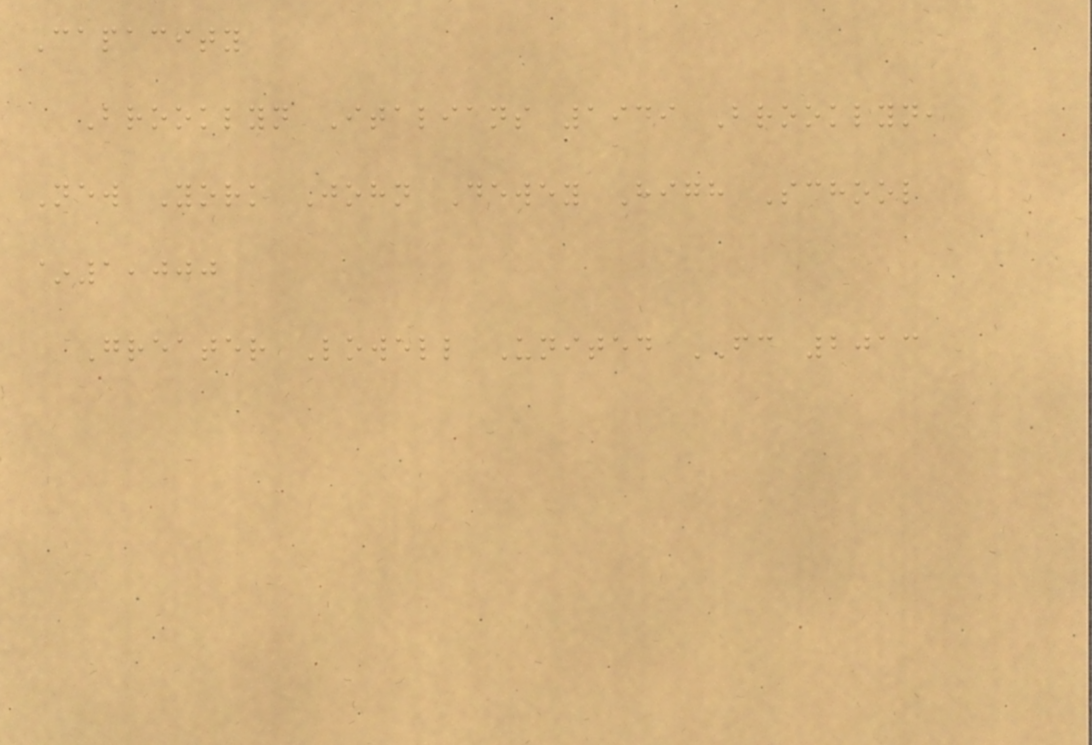Capacity
Brooklyn Italians 1949 Brooklyn,
New York John Dewey High School
~1,000
Greater Lowell United FC 2013
